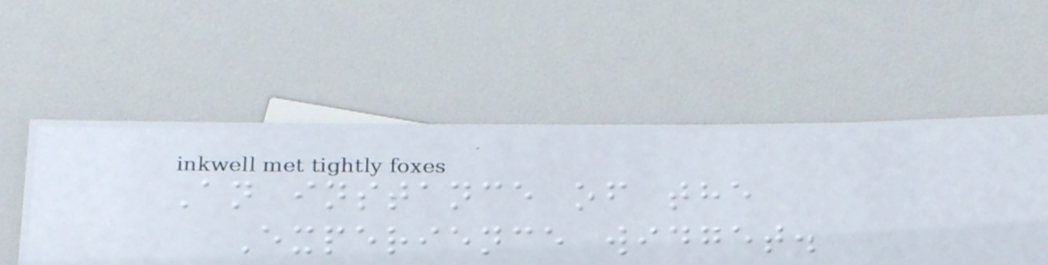An instance of the
Experience widget.
